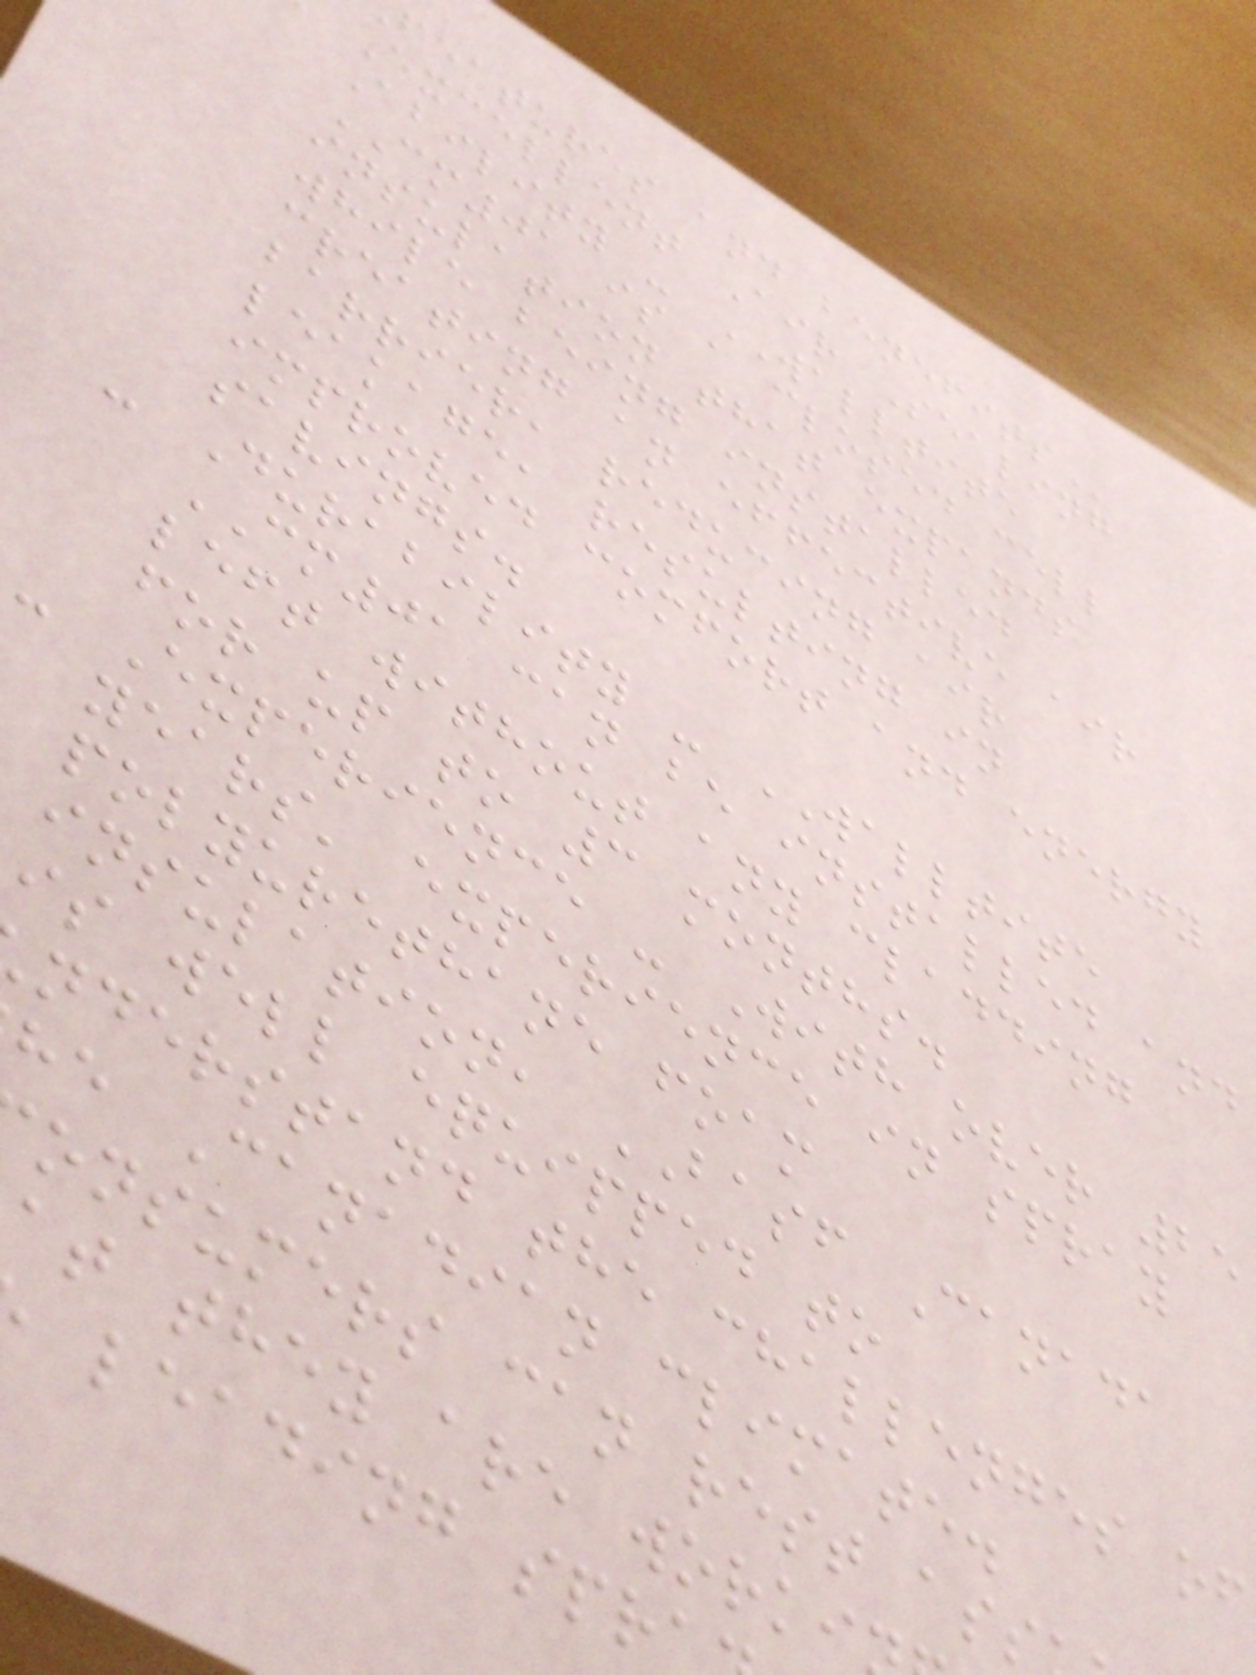features and
Excellent Air Sealing
Ability - WALLTITE
CM01 is a closed cell
insulation that expands
while being installed
creating an effective air
barrier, reducing air
leakage, resulting in
improved comfort and energy
savings.
- Durability - WALLTITE
CM01 can be installed and
left without any cladding
for up to 3 months.
- Experience - With over 25
years' experience in spray
polyurethane foam
insulation, BASF Canada
is well equipped to
nderstand the challenges of
he Canadian climate.
onsumers can rest ass
at they are worki
leading spr
